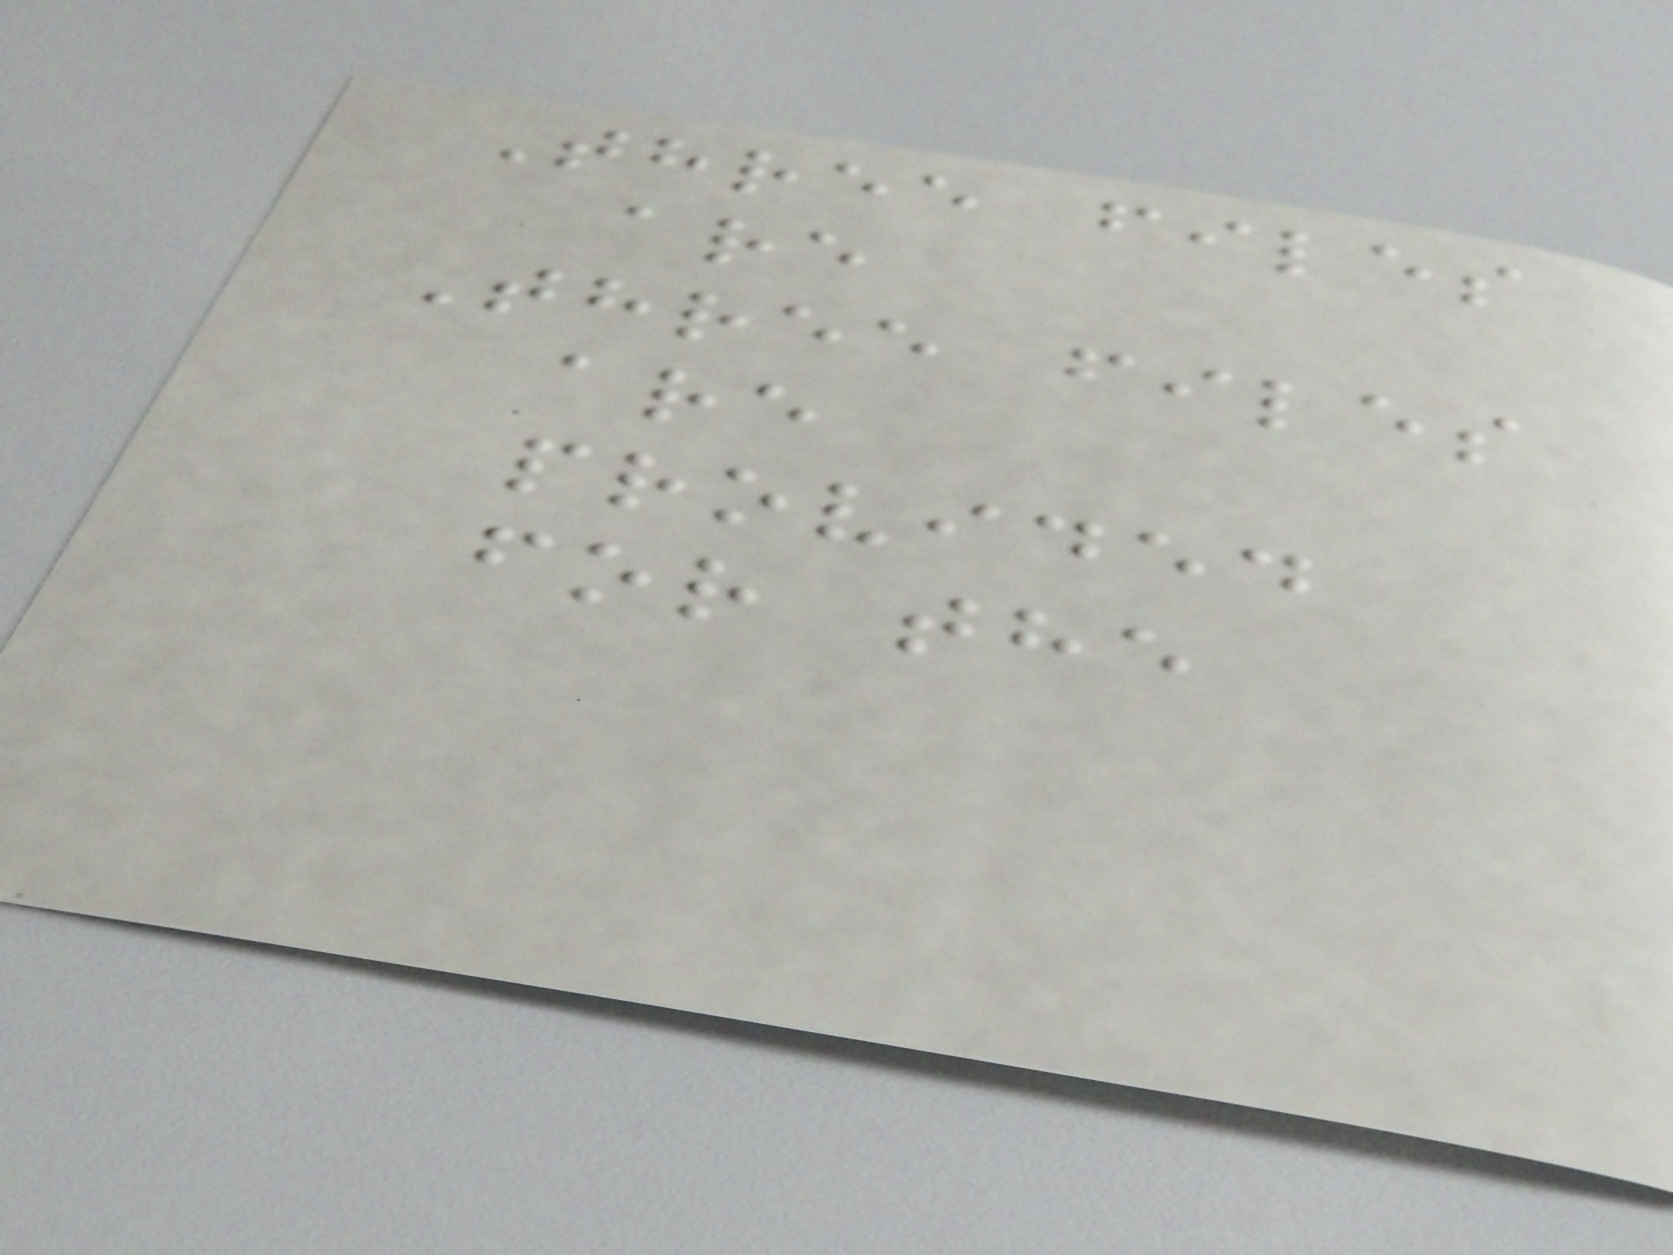Three files
are
Three files
are
provided
for the
